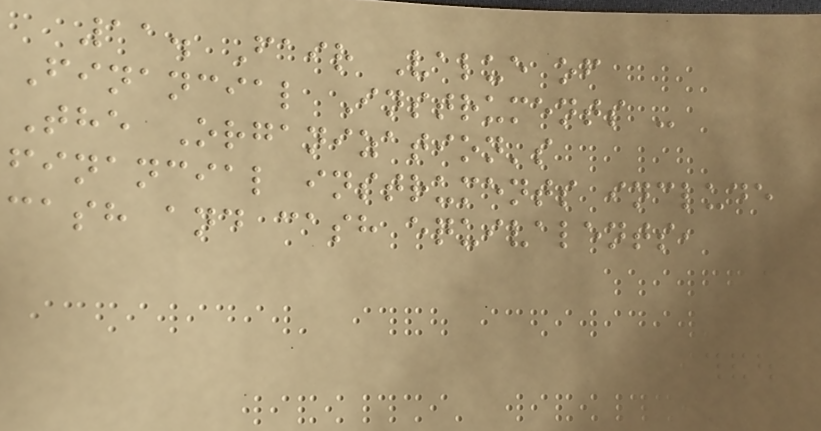11. Fair Value of
Financial Instruments -
The Organization's
financial instruments include
cash and cash equivalents,
